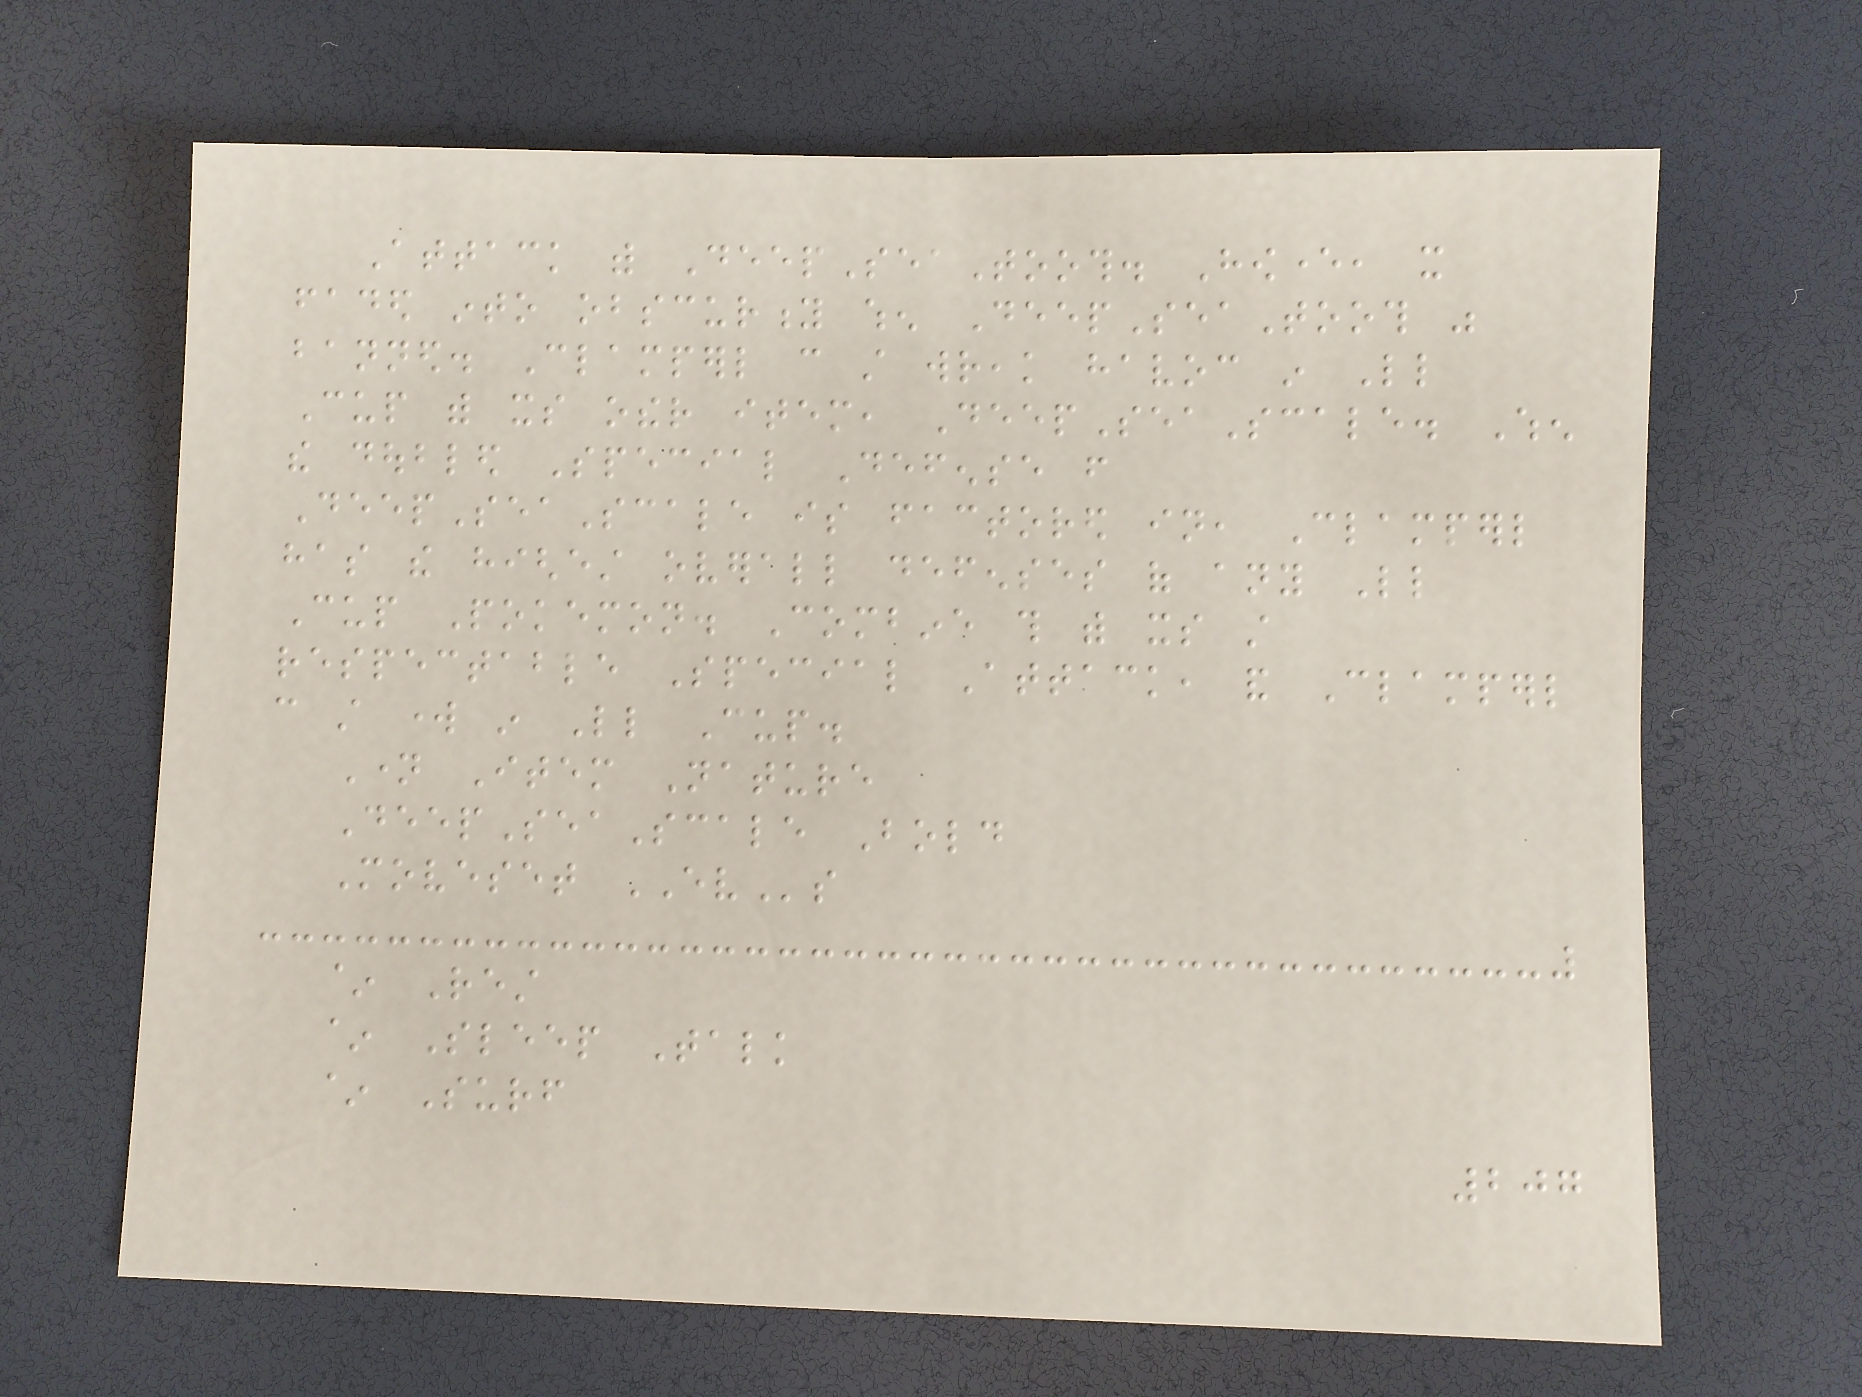Attack with DeepSeaTooth. However, it
faded into obscurity when DeepSeaTooth was
banned. Clamperl can still wreak havoc in Little
Cup with its other item, DeepSeaScale. When
the doubled Special Defense from
DeepSeaScale is factored in, Clamperl
has the highest overall defenses of any Little
Cup Pokemon. Combine this with its still
respectable Special Attack, and Clamperl
can still work in Little Cup.
Name Item Nature
DeepSeaScale Bold
Moveset EVs
~ Rest
~ Sleep Talk
~ Surf
207
